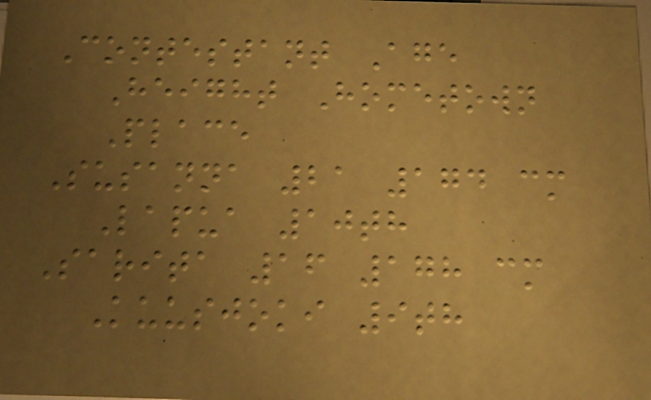Contestant Age
Height Hometown
Place
Susanna 21 174 cm
Lapua 10th
Sarita 16 178 cm
Kuusjoki 9th
